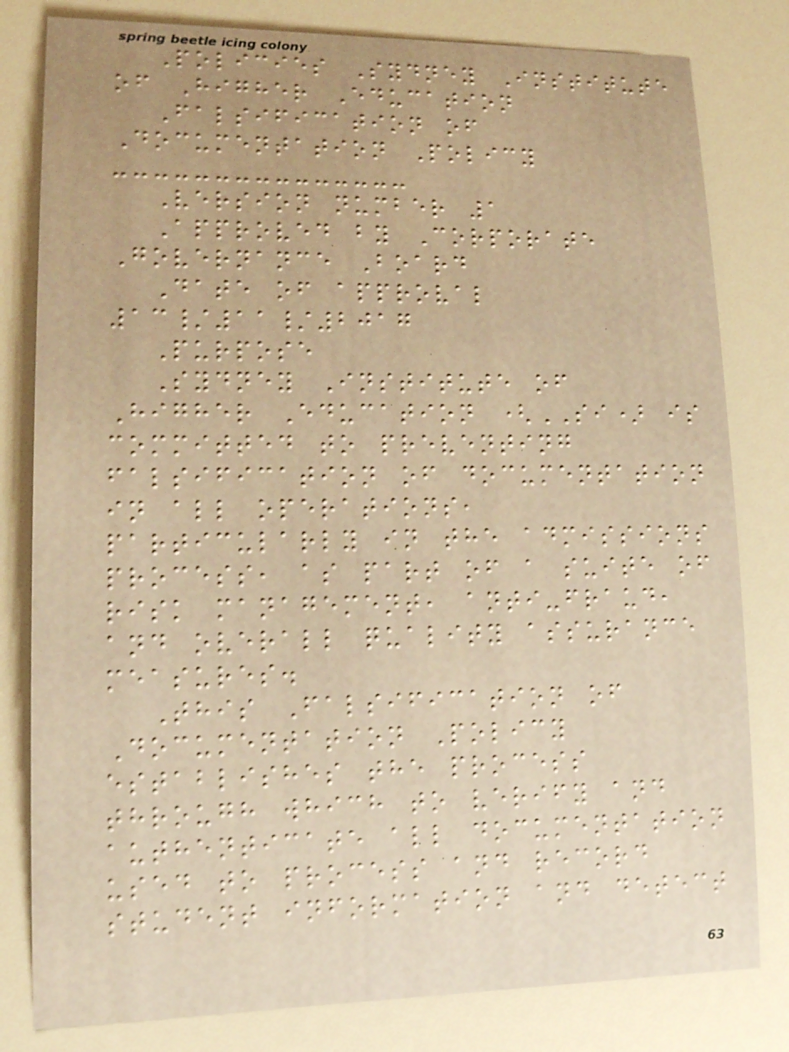Policies Sydney Institute
of Higher Education
Falsification of
Documentation Policy
Version number 1
Approved by Corporate
Governance Board
Date of approval
13/11/2017
Purpose
Sydney Institute of
Higher Education (SI) is
committed to preventing
falsification of documentation
in all operations,
particularly in the admissions
process, as part of a suite of
risk management, anti-fraud,
and overall quality assurance
measures.
This Falsification of
Documentation Policy
establishes the process
through which to verify and
authenticate all documentation
used to process and record
student information and detect
